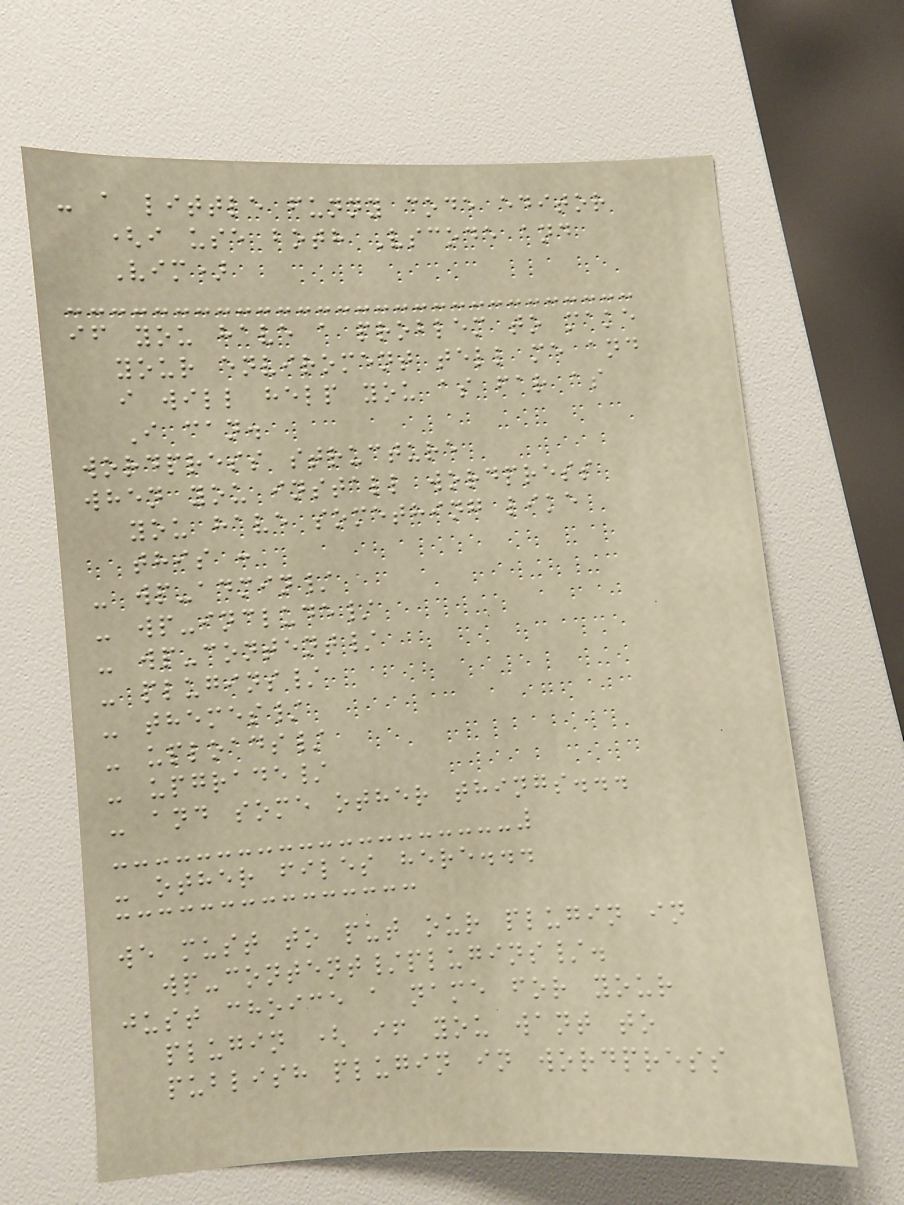- a little funny code editor
(i use both Vscode and
Vim)
if you have a problem to make
your enviroment tell me and
i will help you as far as
I can.
wordpress structure
when you install wordpress
you have something like
this :
- wp-admin/
- wp-include/
- wp-content/
- plugins/
- themes/
- uploads/
- upgrade/
- and some other things...
- other files here...
we must to put our plugin in
wp-content/plugins/.
just choice a name for your
plugin ( if you want to
publish plugin in wordpress
